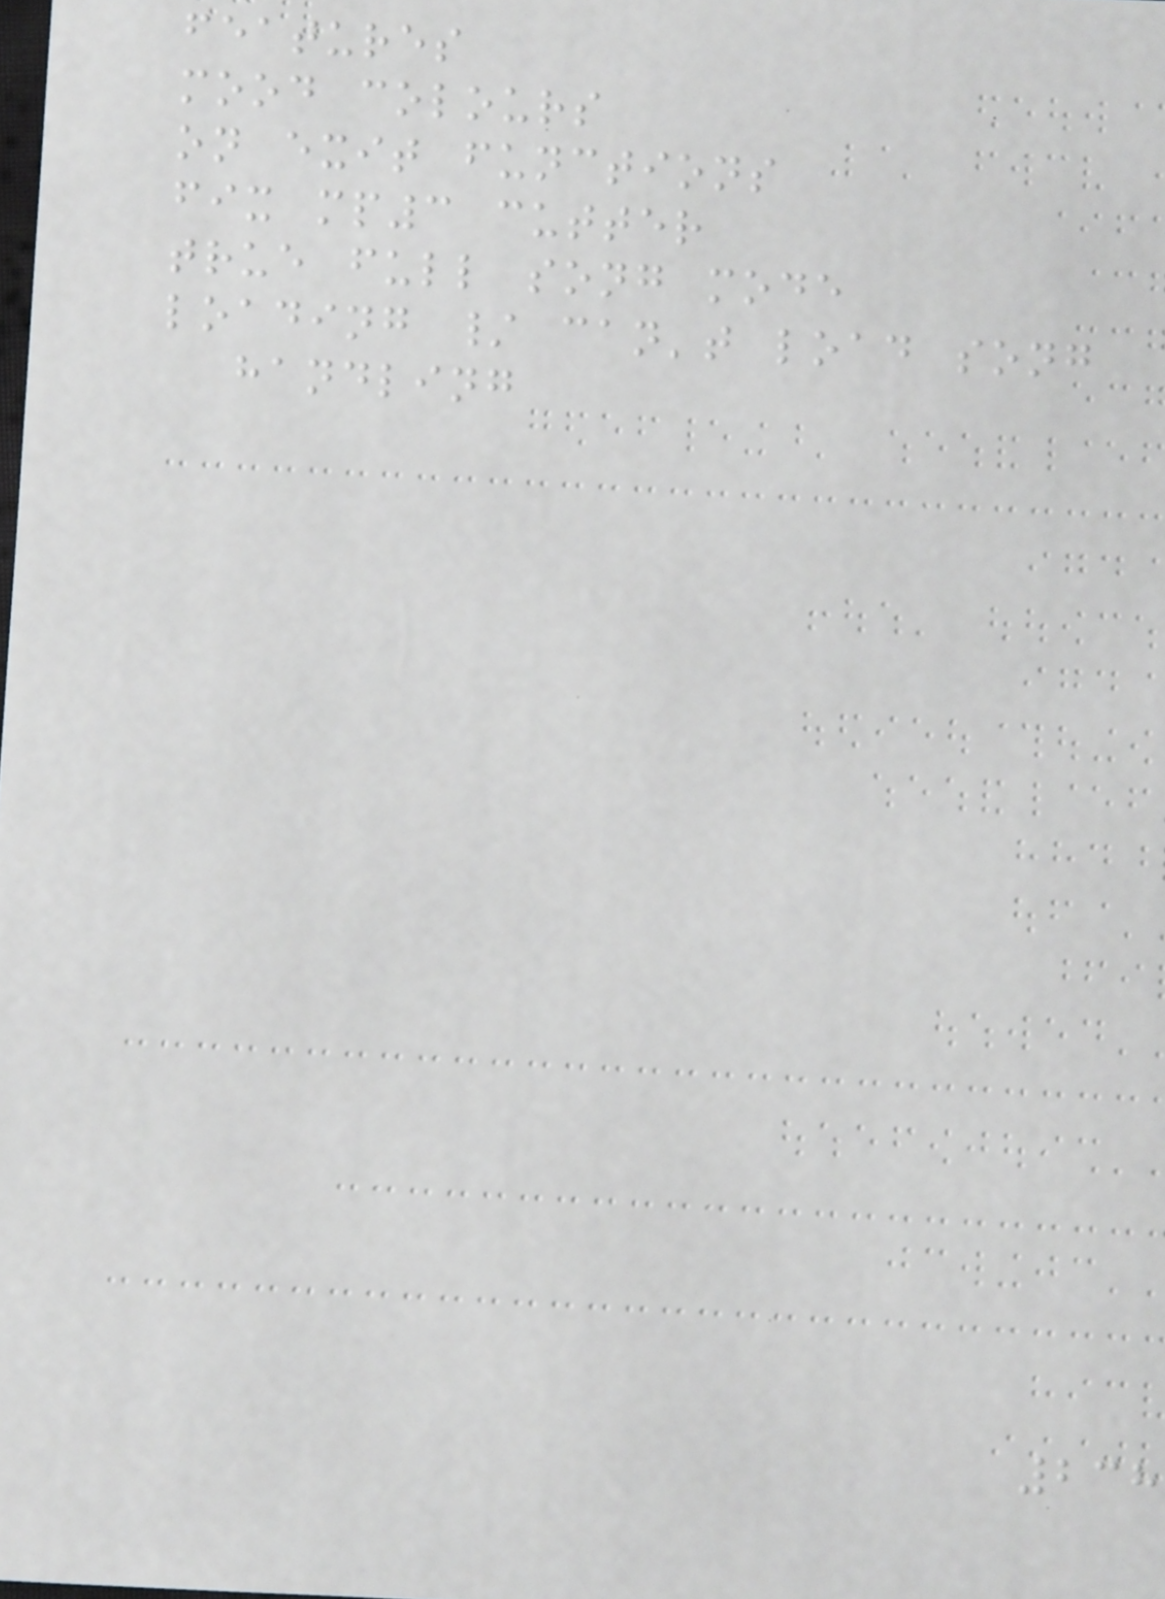features
mood colours
on exit functions
fix mp3 cutter
true full song mode
loading / can't load song
handling
238
